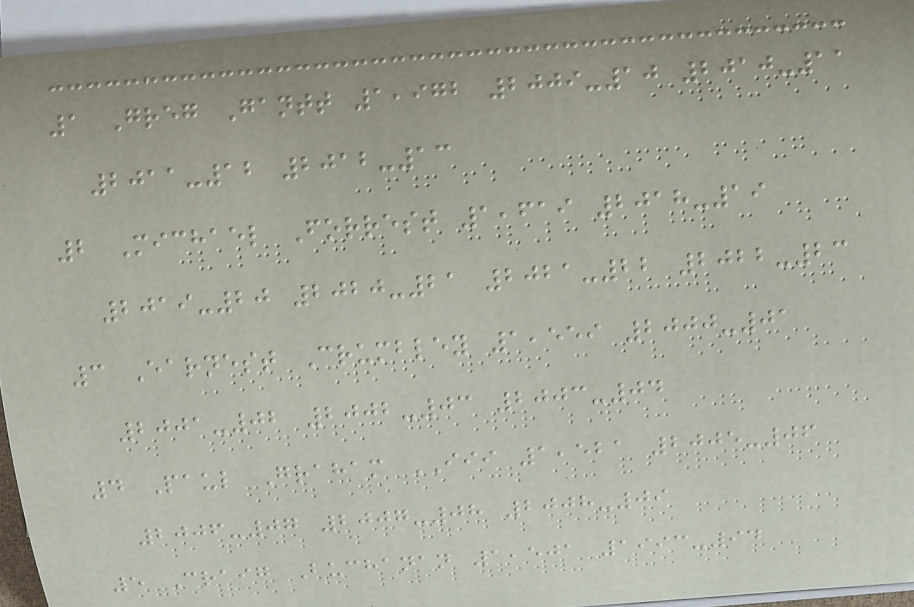1 Greg Gantt 1,972 2009-10 2010-11
2011-12 2012-13
2 Michael Forrest 1,619 2018-19
2019-20 2020-21 2021-22 2022-23
3 Earnest Crumbley 1,559 2000-01
2001-02 2002-03 2003-04
4 Paul Graham III 1,521 2005-06
2006-07 2007-08 2008-09
5 Craig Buchanan 1,501 1993-94
